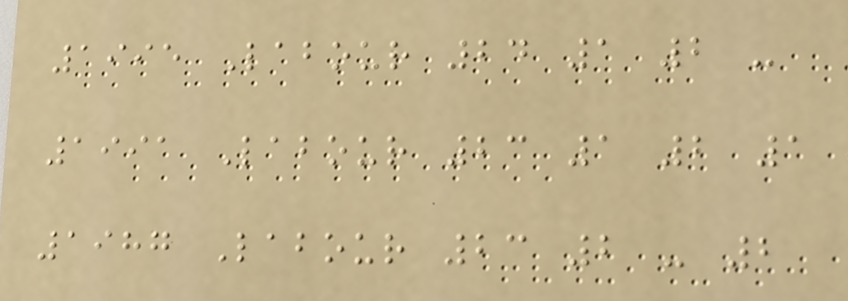1995 Labour 24 1 2 -
1991 Labour 23 1 2 1
1987 Labour 23 2 - 2
